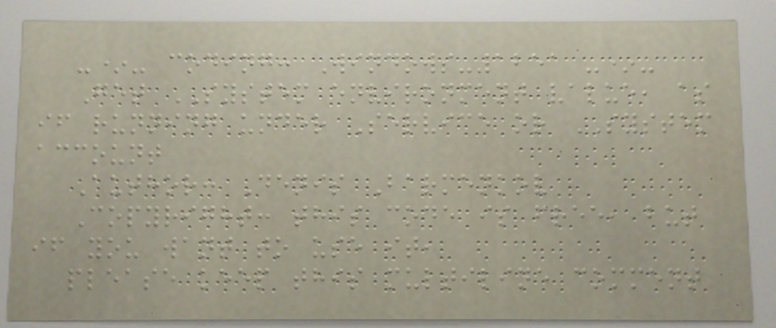-*- coding: Windows-1251 -*-
Get SYSTEM environment value, as
if running under Service or SYSTEM
account
Author: Denis Barmenkov
Copyright: this code is free, but
if you want to use it,
please keep this multiline comment
